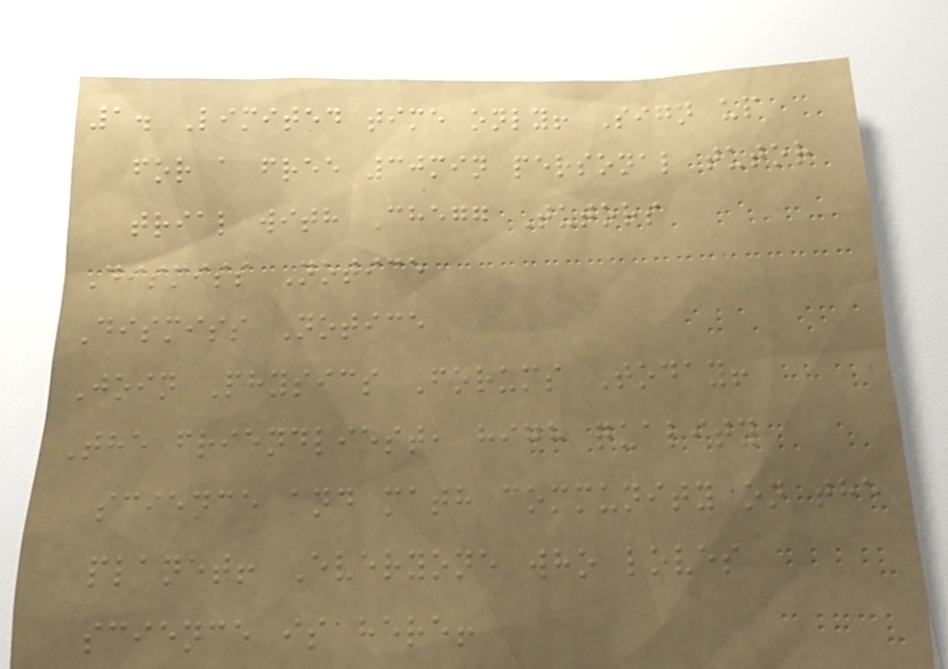1. Limited time only! Sign up
for a free 30min personal tutor
trial with Chegg Tutors
Dismiss Notice
Dismiss Notice
Join Physics Forums Today!
The friendliest, high quality
science and math community on the
planet! Everyone who loves
science is here!
